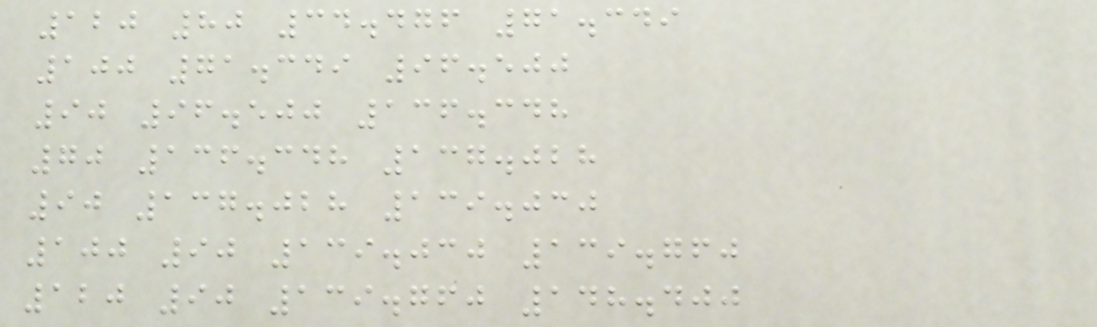120 80 34.476 71.349
100 71.349 96.500
90 96.500 136.348
70 136.348 137.028
90 137.028 139.030
100 90 139.030 139.760
120 90 139.760 148.400
